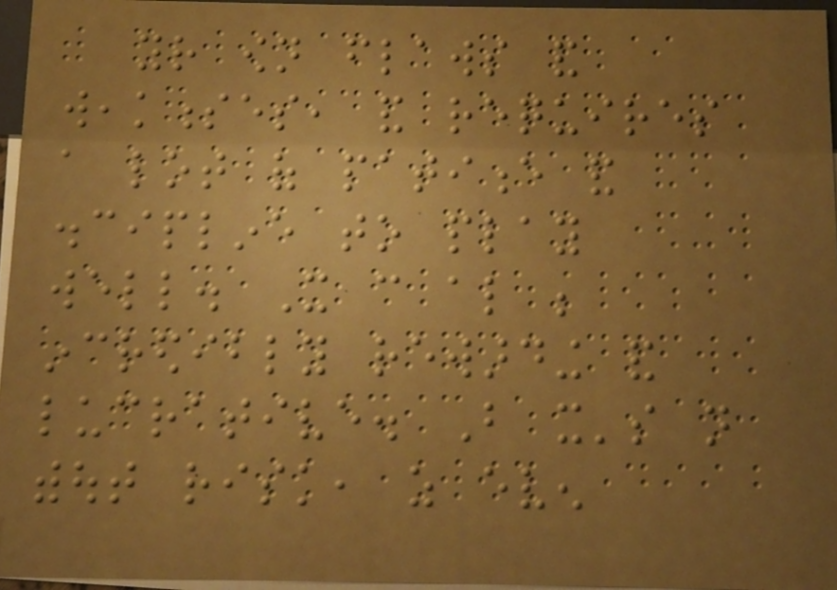your own flaws and
weaknesses, and requires
a lot of patience and
discipline to play
well. It can also be
incredibly rewarding and
lucrative. But it's not
without risk, as even
